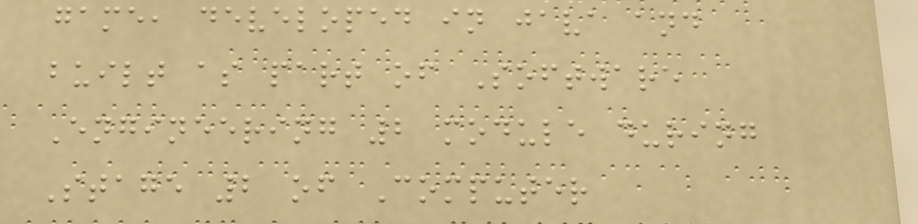game, developed in java and
built as part of Software
Engineering 2 module during
Stage 2 of Computer
